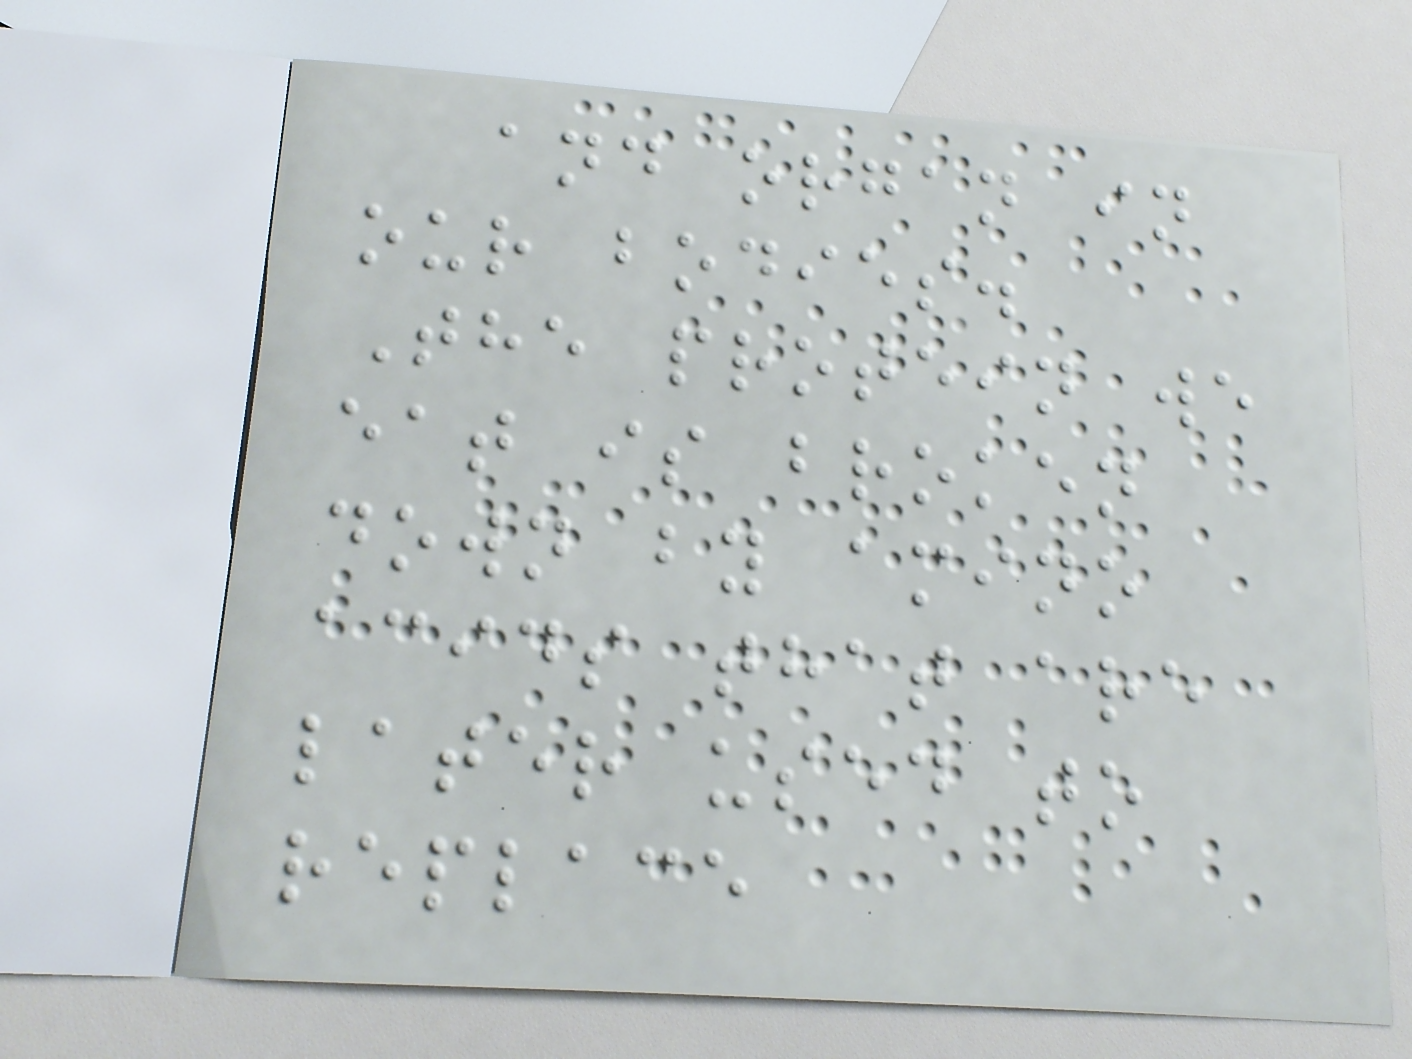and organ in
our bodies.
The protein we
eat is broken
down by amino
acids that are
later used to
replace
